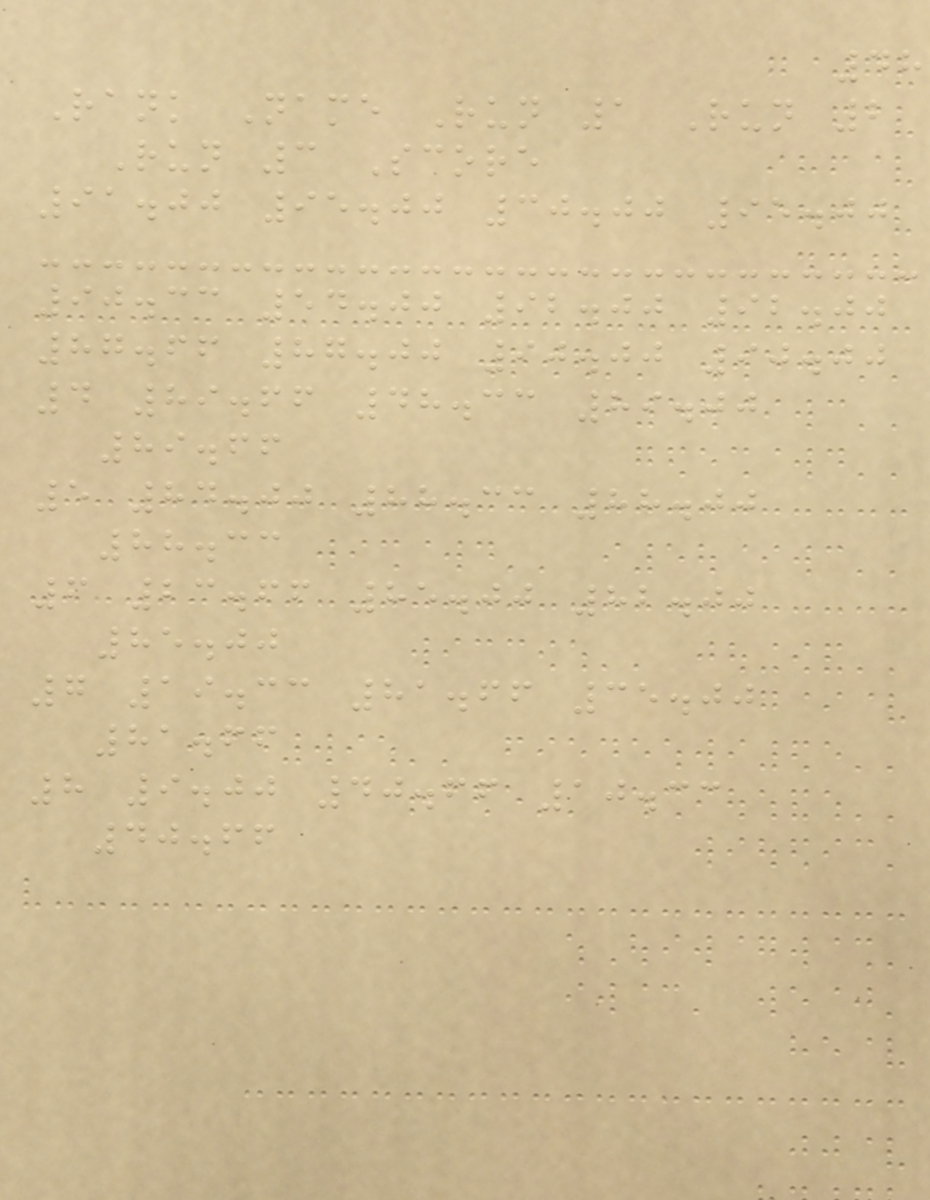48
Rank Name Run 1 Run 2
Run 3 Score
91.00 95.00 30.00 95.00
90.33 54.00 92.00 92.00
87.66 87.00 90.00 90.00
4 89.66 48.33 89.00
89.66
5 84.00 88.33 88.00
88.33
6 23.66 85.00 82.00
85.00
7 19.33 81.66 35.00
81.66
8 9.00 40.66 10.33
40.66
